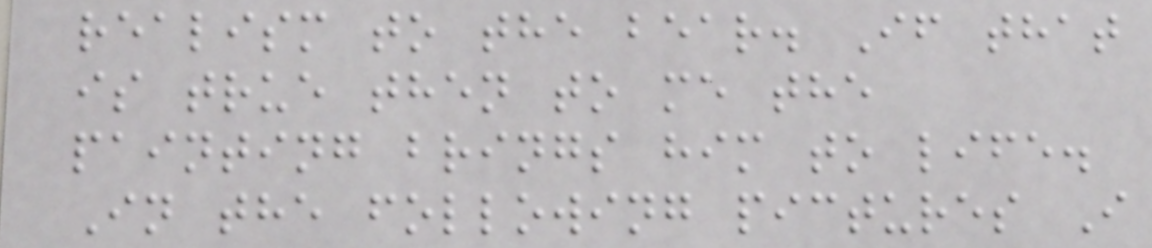realism to the bear. If that
is true then to me the
painting brings him to life.
In the following pictures I
